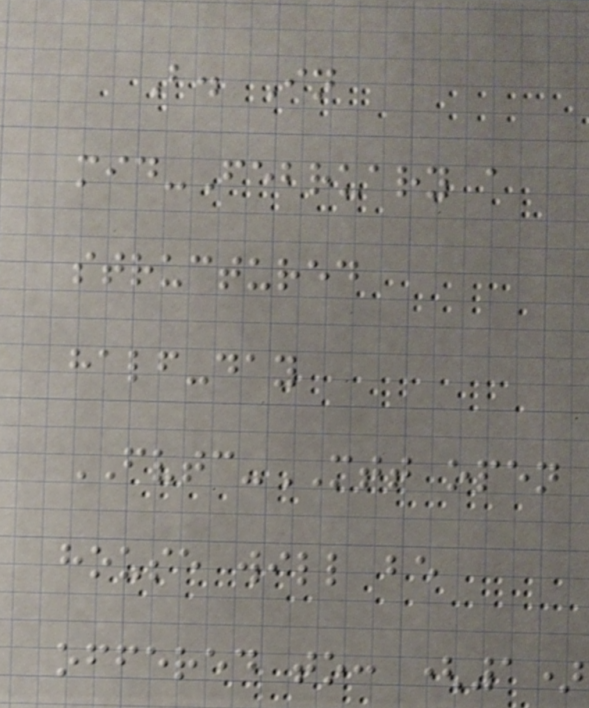B. In
mid-February a
structured
half-day
FVTC-MTT open
house will be
offered to: (1)
